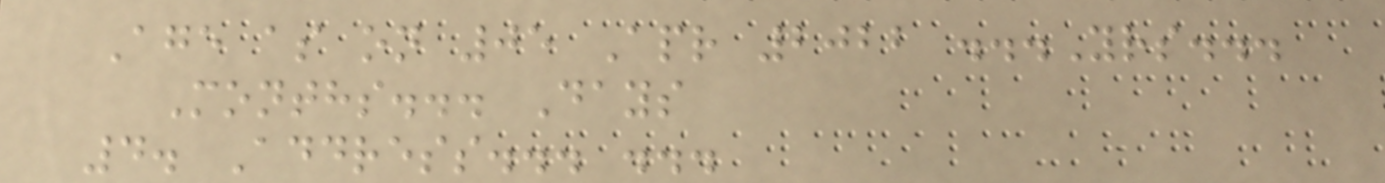Age as on 05 Apr 2022 ...Yrs...
Months... Days
4. Address... ...
